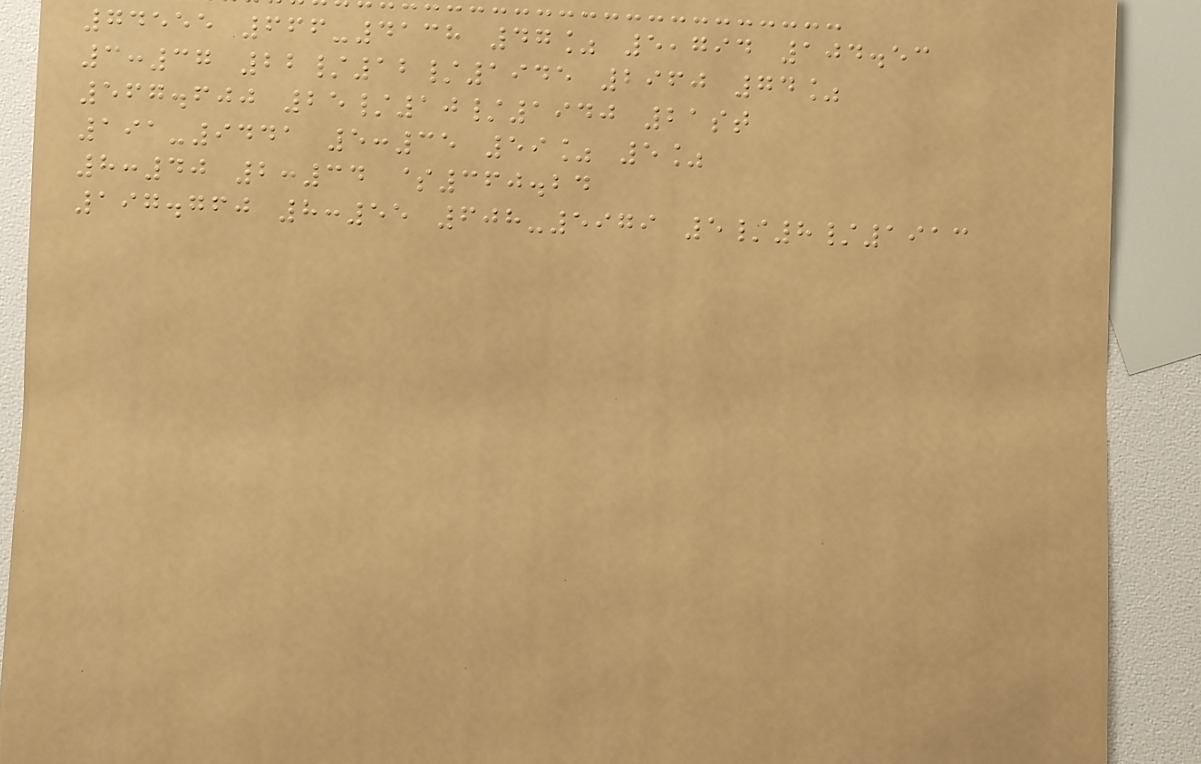74555 666-4138 47% 5,794 104.53
3:37 22/12/1945 2960 74%
567.600 25/10/1940 21st
191-9441 5:35 59% 5%
8:40 2:34 $360.24
197.760 8:55 608-5979 5/8/1913
